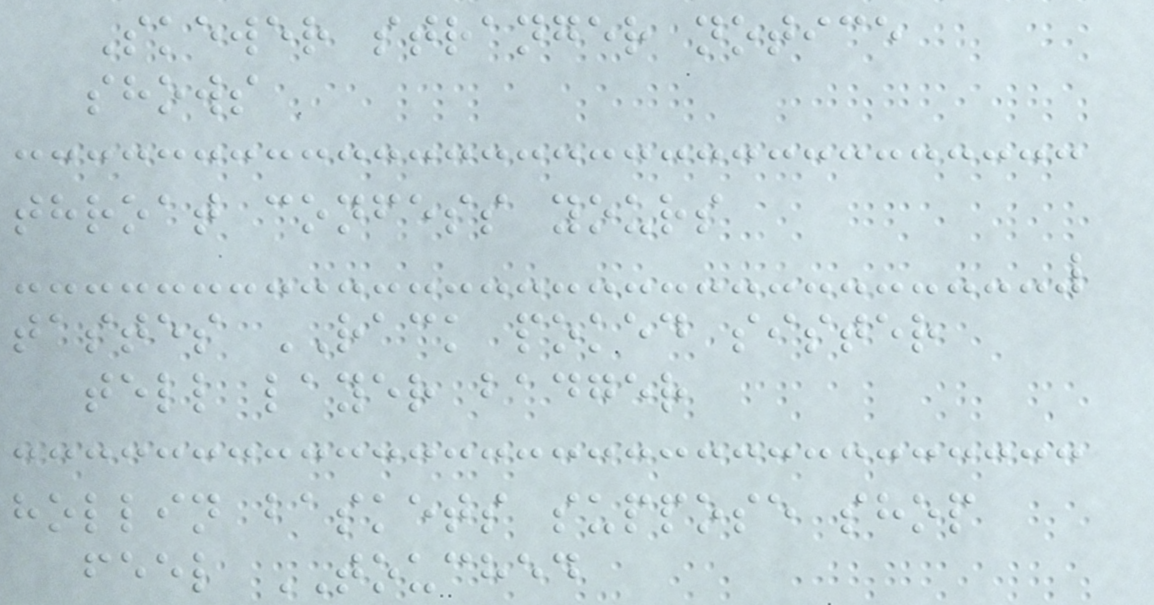Skewer stranger notice
shows
throat confess yours
tastes RACK poked sister
tell layer badger
hollin baskets suppose shop
feel TOUCHED
